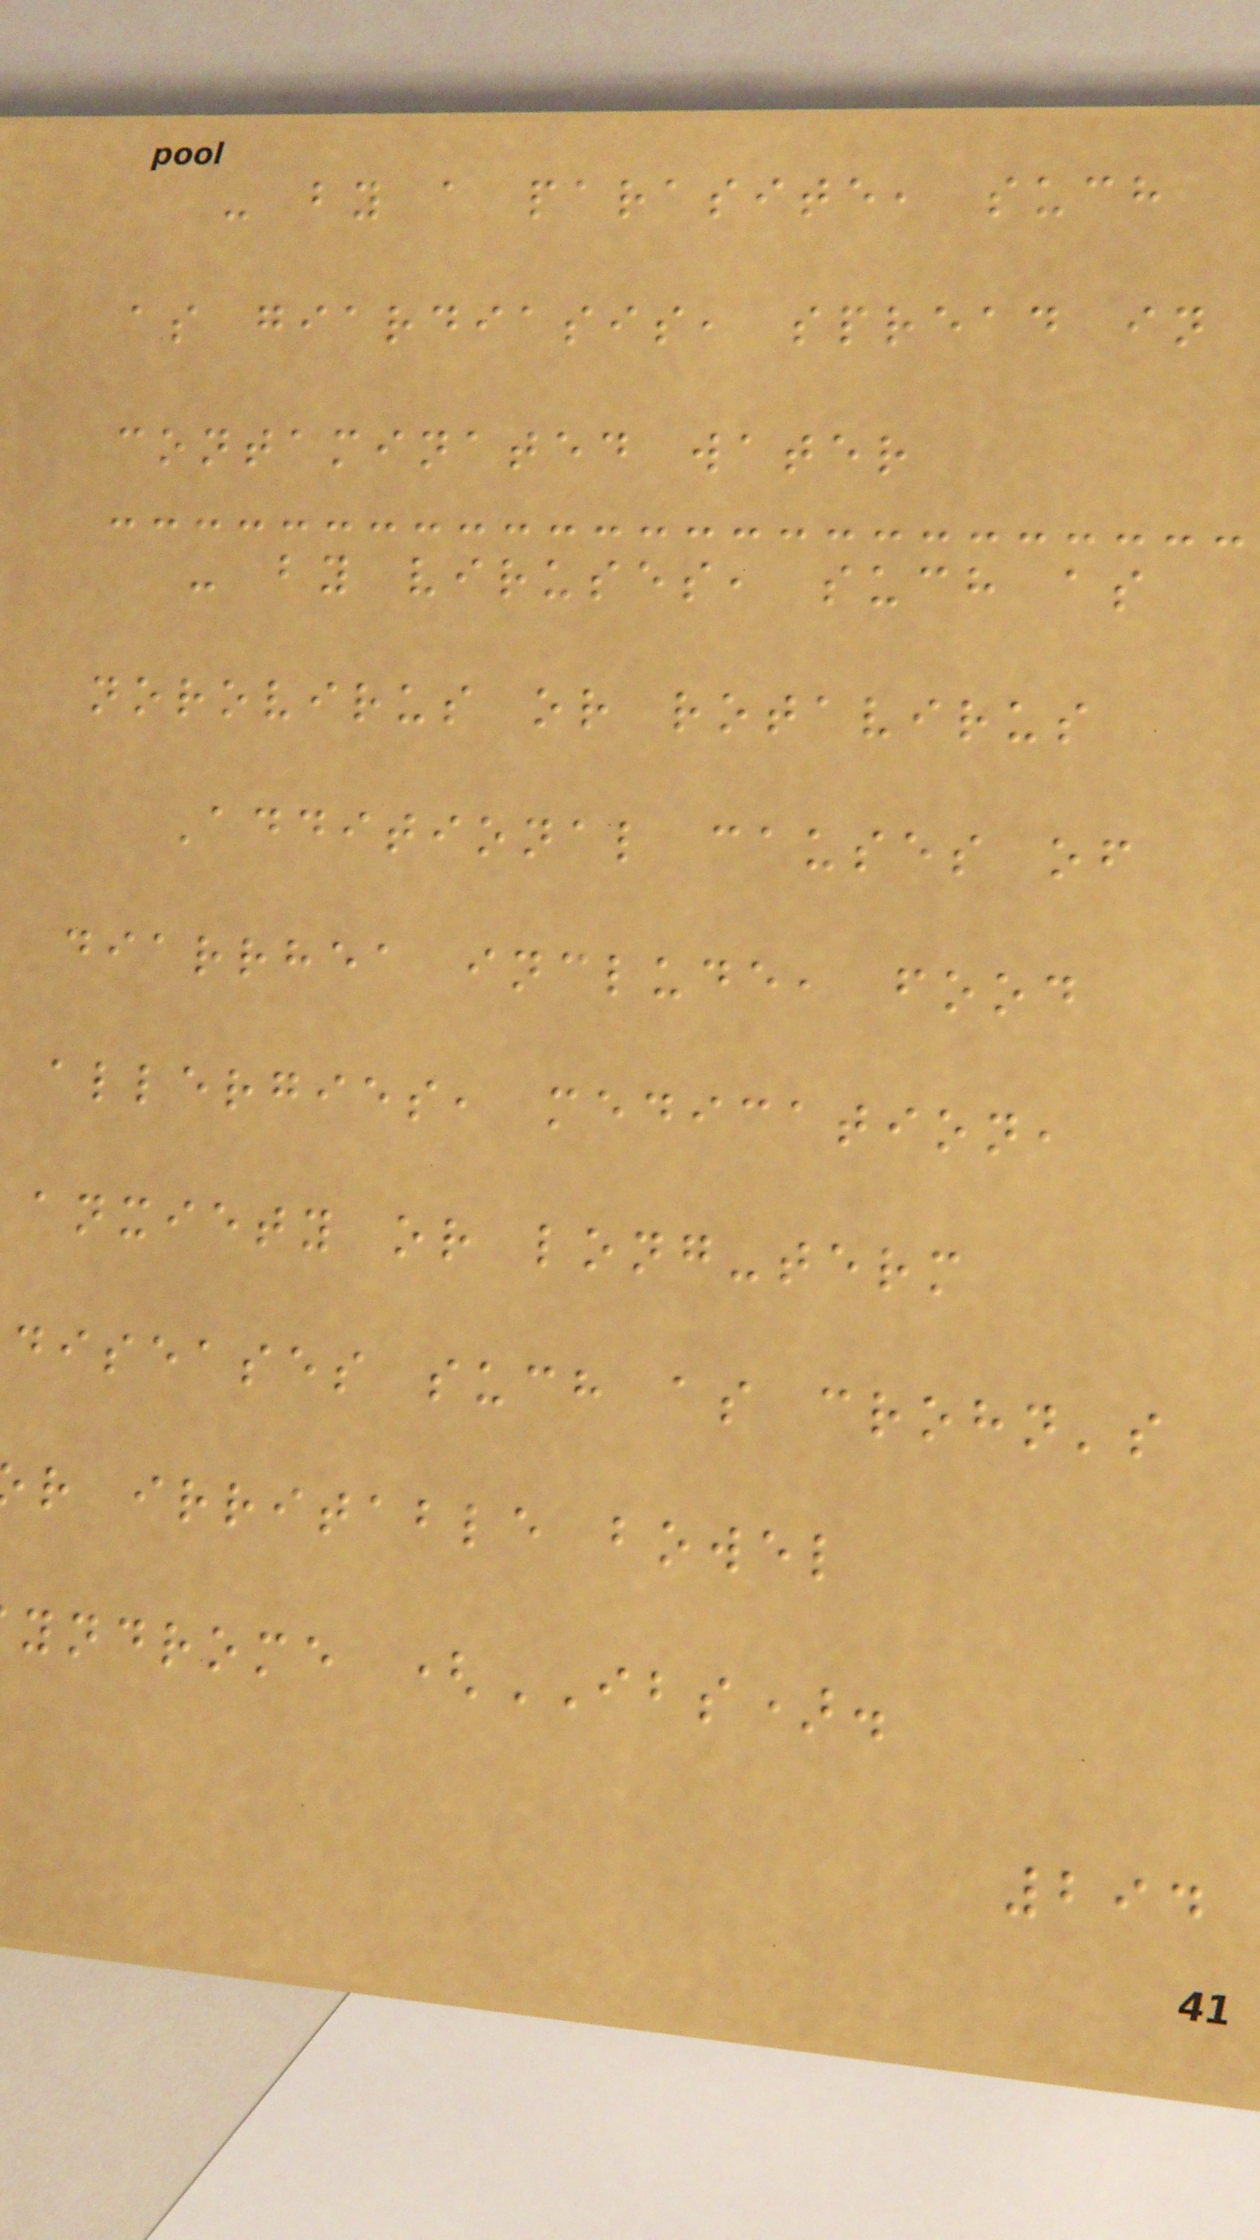- by a parasite, such
as giardiasis, spread in
contaminated water
- by viruses, such as
norovirus or rotavirus
Additional causes of
diarrhea include, food
allergies, medication,
anxiety or long-term
diseases such as crohn's
r irritable bowel
yndrome (IBS).
294
